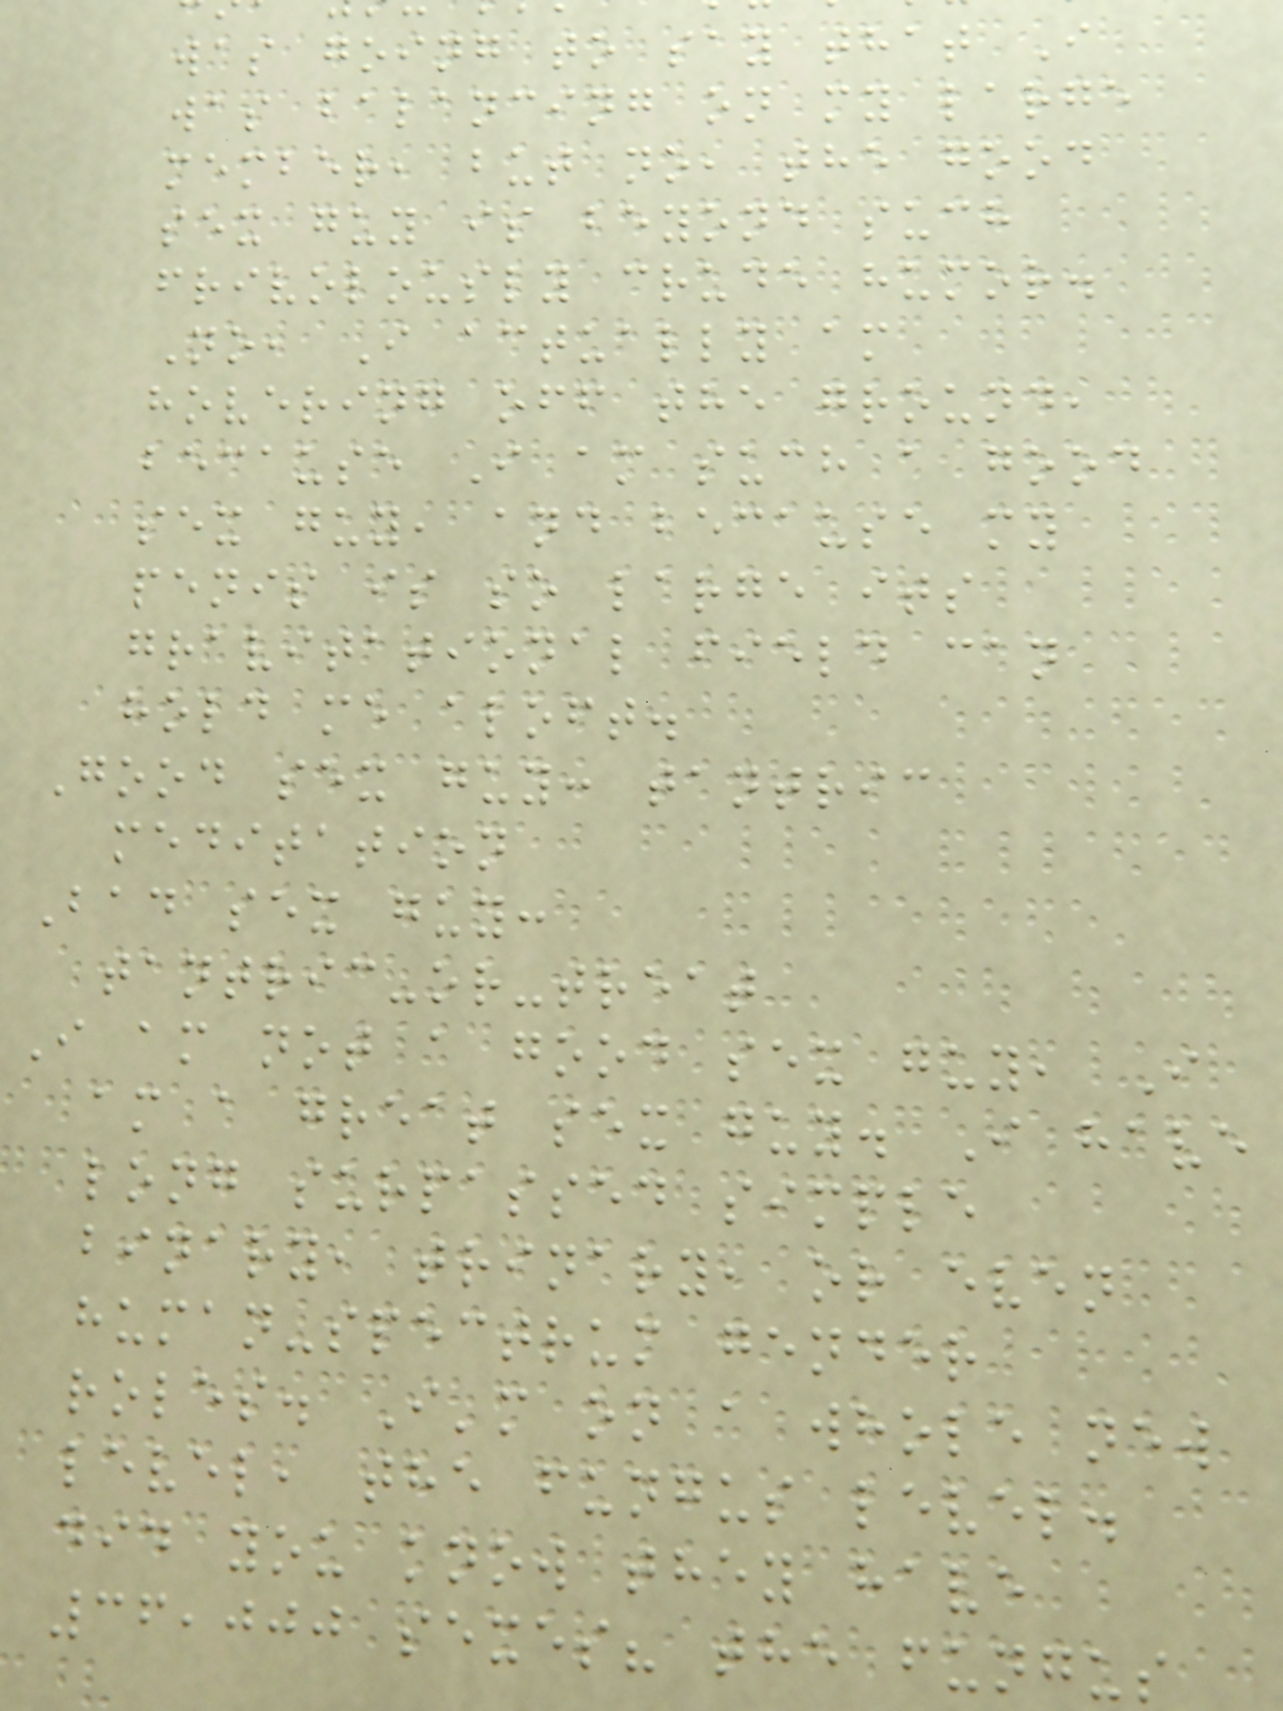was going to say that I
was balancing on my large
member, but no, the good
sex guy is beyond such
frivolously crude humor.
No, I actually am
hovering off the ground,
because I am such a good
sex guy, and because my
penis is so large its
gravitational field can
hold me aloft.
Good sex guy: tantric
meditation
Bad sex guy:
tantric-or-treat
I am not a good sex guy, I
am a great sex guy. I have
long surpassed simple
binary, trinary, or even
human-spectrum gender
roles. I'm on a whole new
level, the fungus level.
did you know they have
36,000 sexes? the fungus
